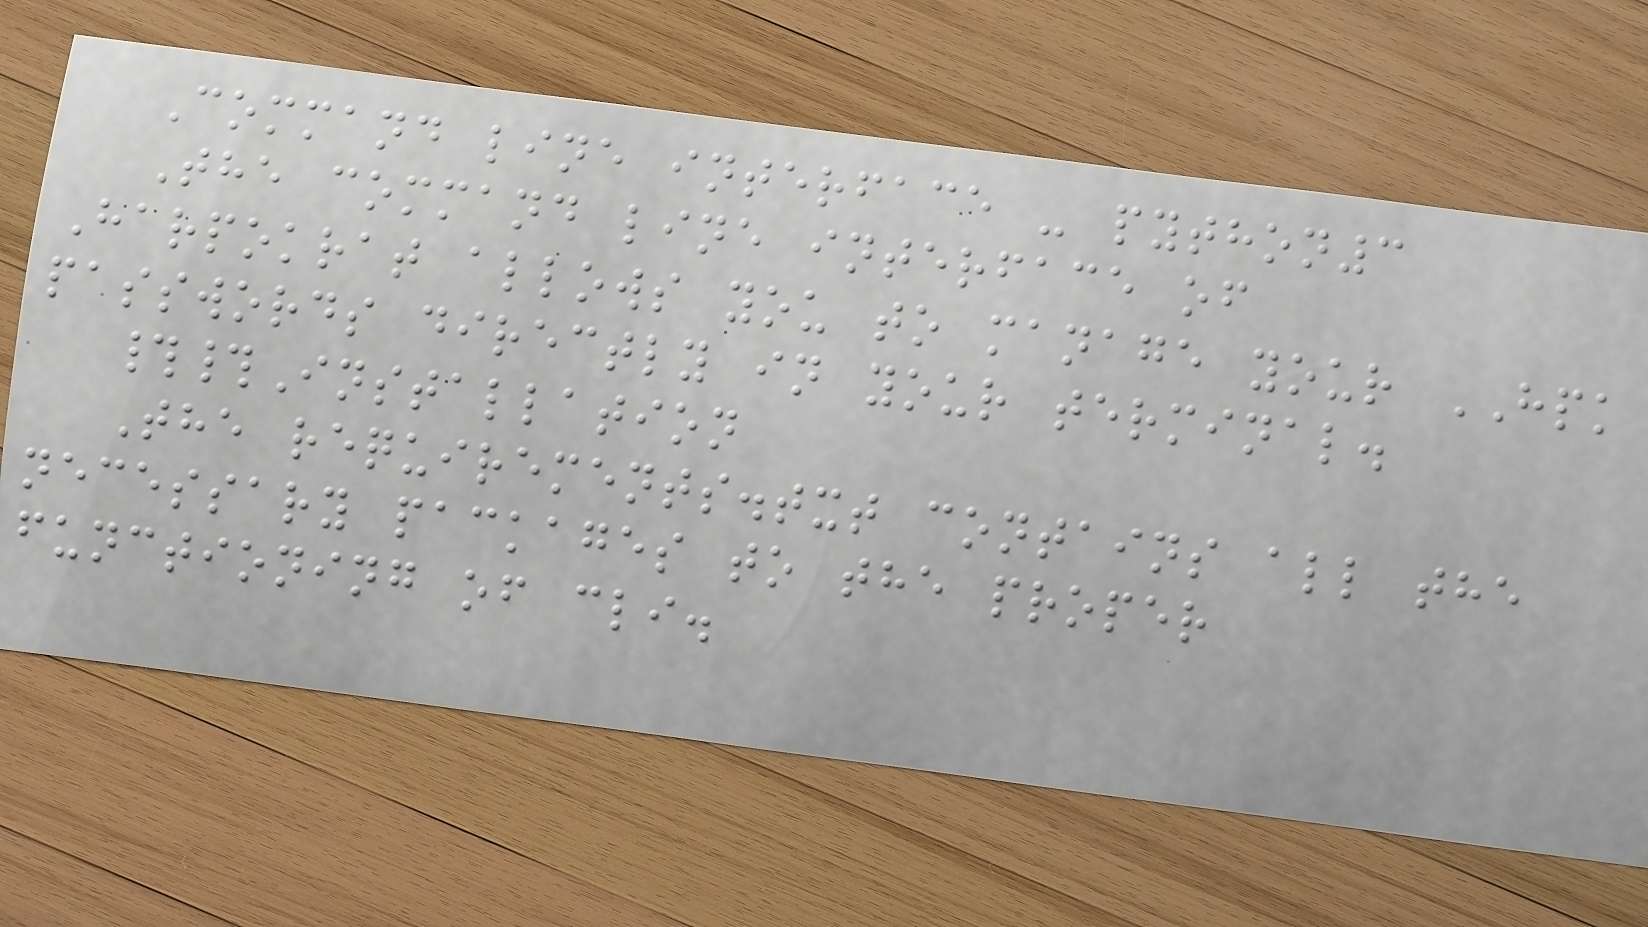Command line interface - python3
The command line interface of
Harpokrat allows you to manage your HPK
passwords directly in your terminal.
##Installation
The requirements.txt contains all the
necessary packages to the proper
functioning of cli.
